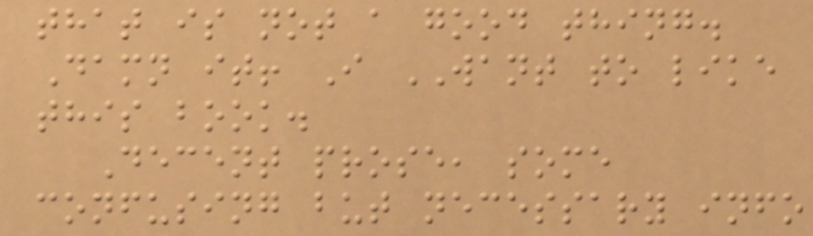that is not a good thing.
Damn it! I WANT to like
this book.
Decent prose, some
confusing but necessary info
